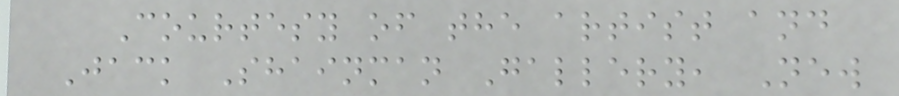Courtesy of the artist and
Jack Shainman Gallery, New
